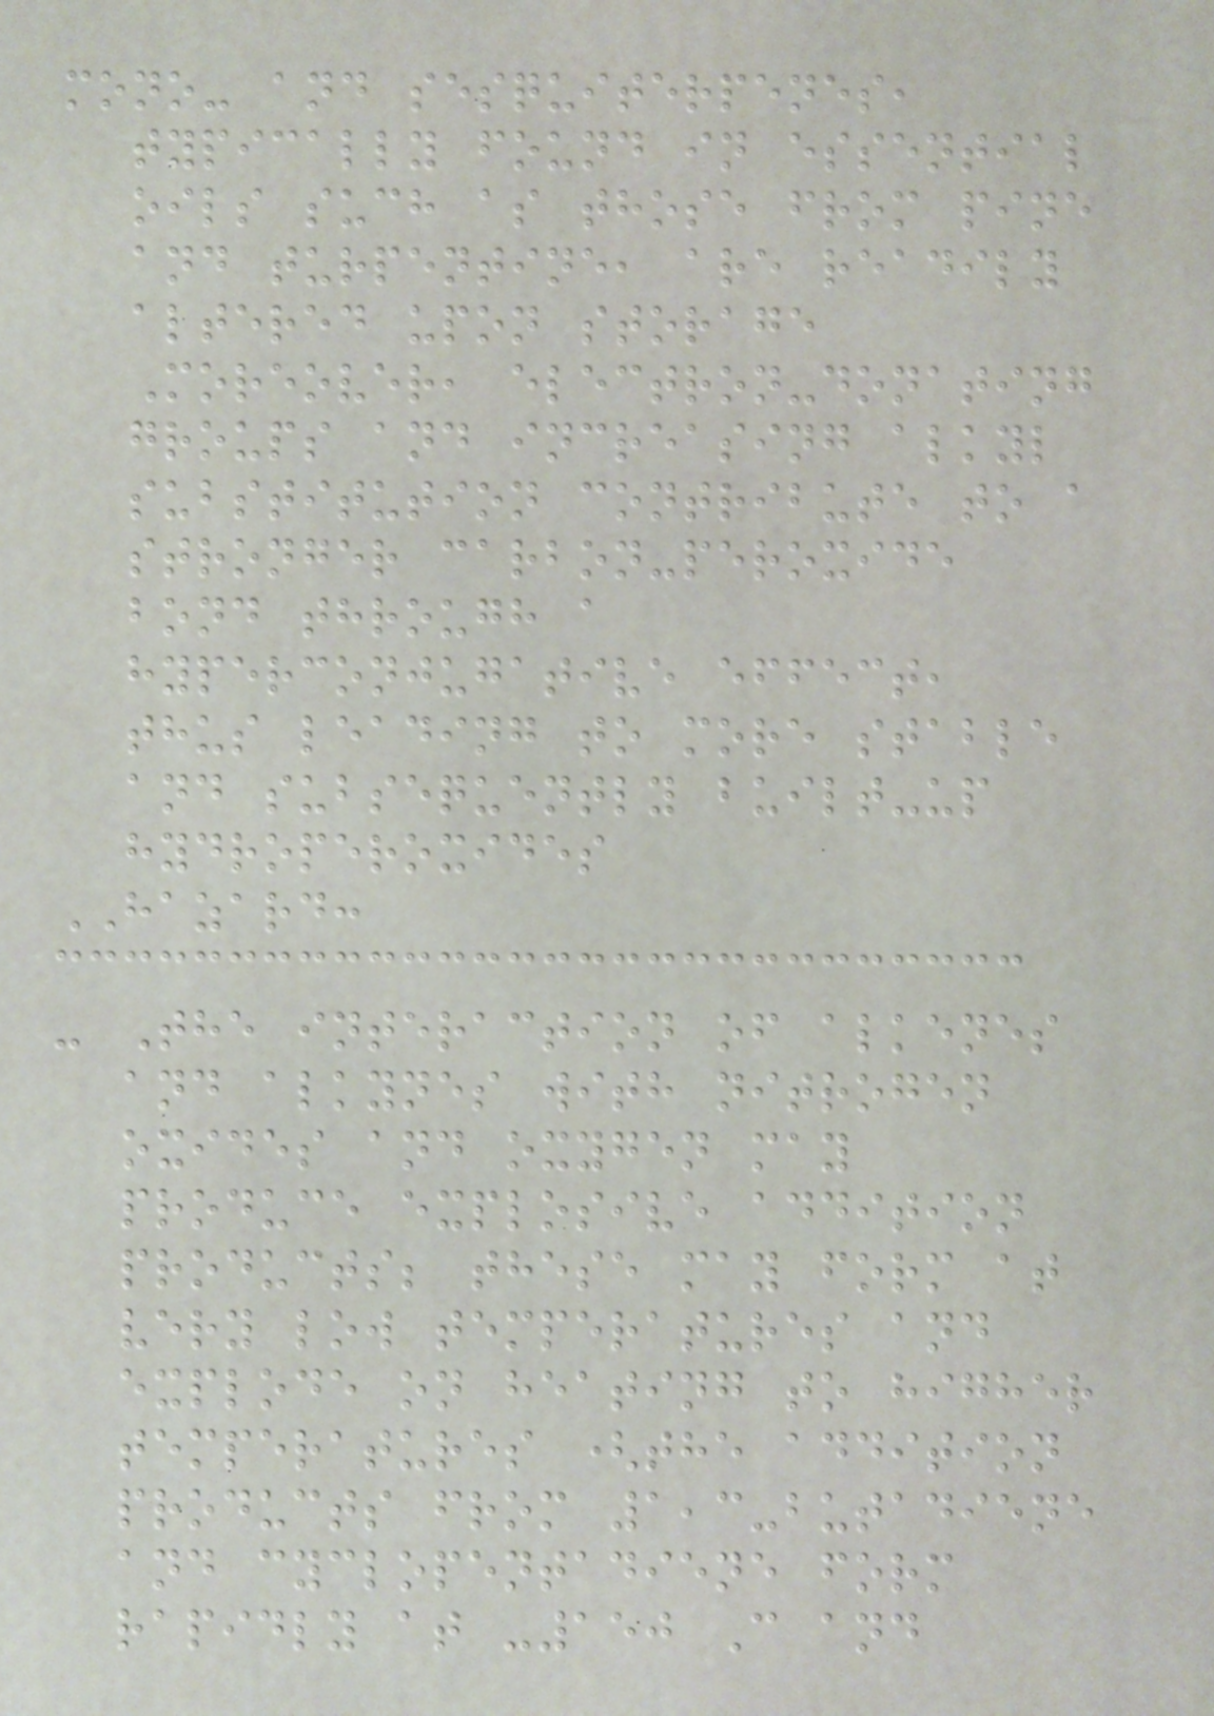mono- and sesquiterpenes,
typically found in essential
oils such as those from pine
and turpentine, are readily
altered upon storage
Moreover, electron-donating
groups and increasing alkyl
substitution contribute to a
stronger carbon-peroxide
bond through a
hyperconjugative effect,
thus leading to more stable
and subsequently built-up
hydroperoxides
HAZARD:
- The interaction of alkenes
and alkynes with nitrogen
oxides and oxygen may
produce explosive addition
products; these may form at
very low temperatures and
explode on heating to higher
temperatures (the addition
products from 1,3-butadiene
and cyclopentadiene form
rapidly at -150 C and
